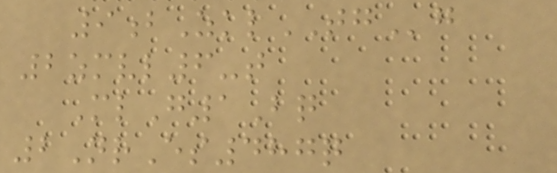9bZklTGg
2zmvl6-t
MlG1Bq
2NrEs487q
